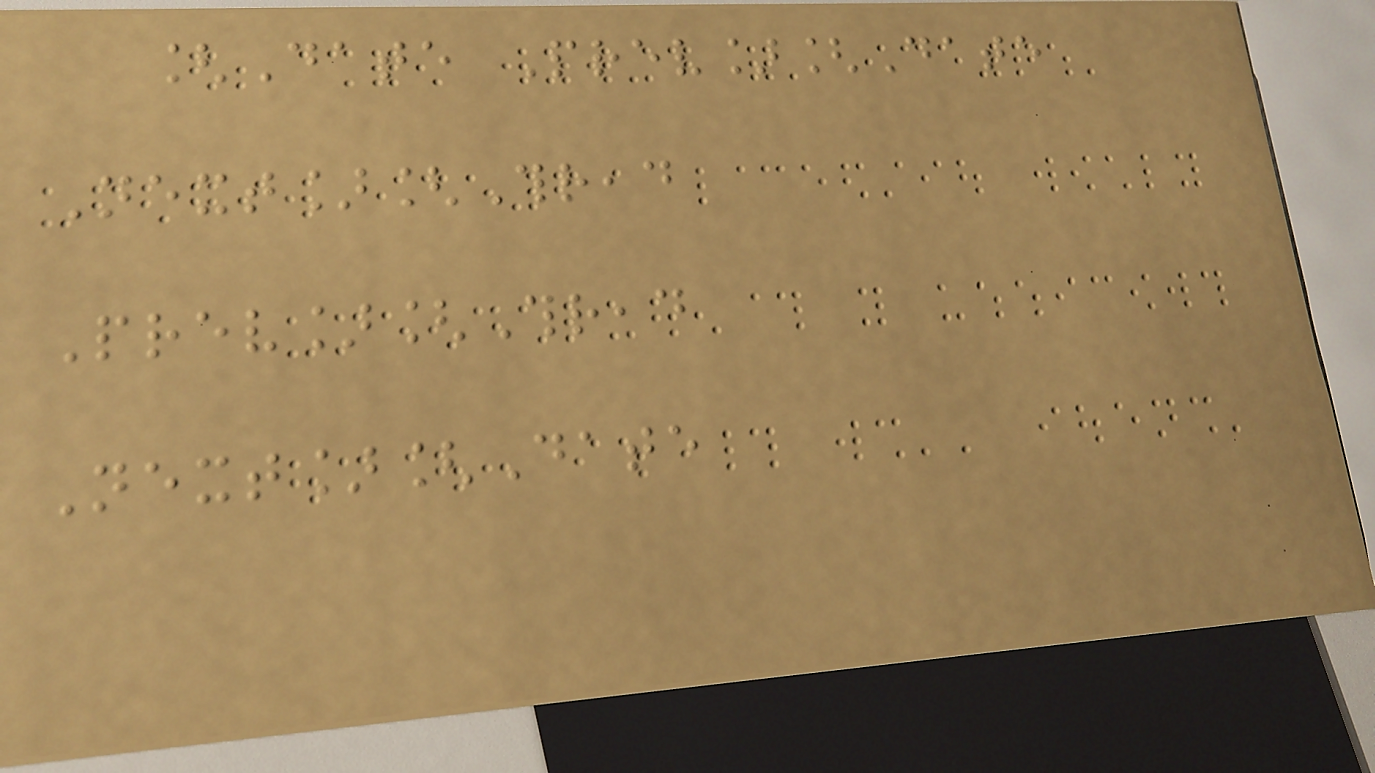[Date Prev][Date
Next][Thread
Prev][Thread
Next][Date
